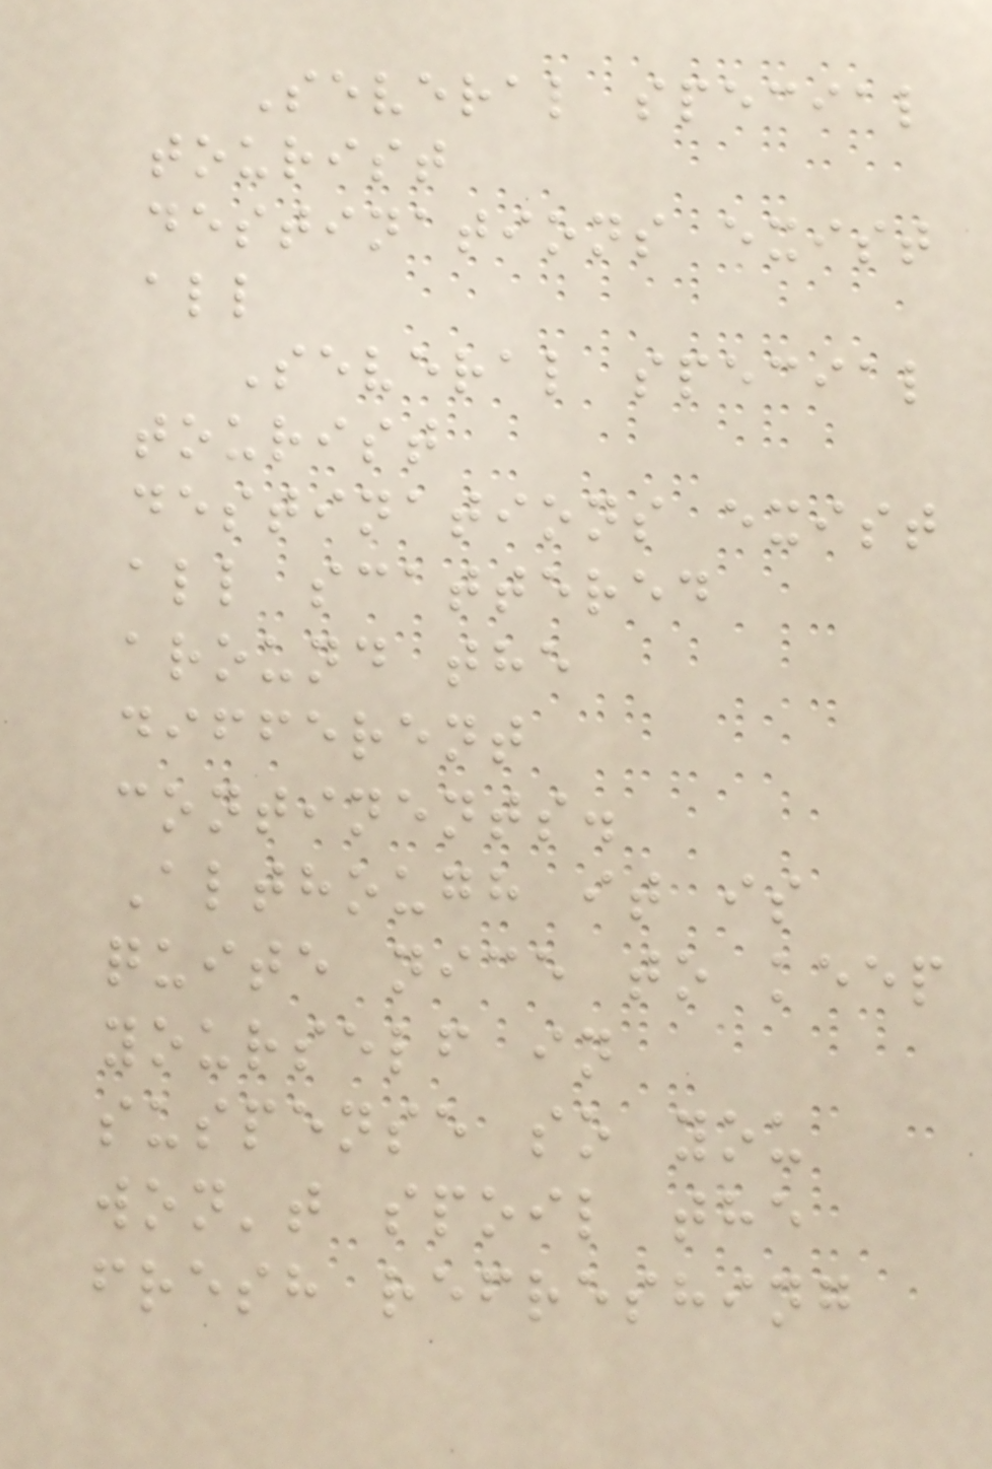Several special
tourist
destinations exist
all
Several special
tourist
destinations exist
all scattered
around the
different
continents.
Although it is
quite nice to keep
yourself in
suspense so you
won't spoil the
fresh refreshing
